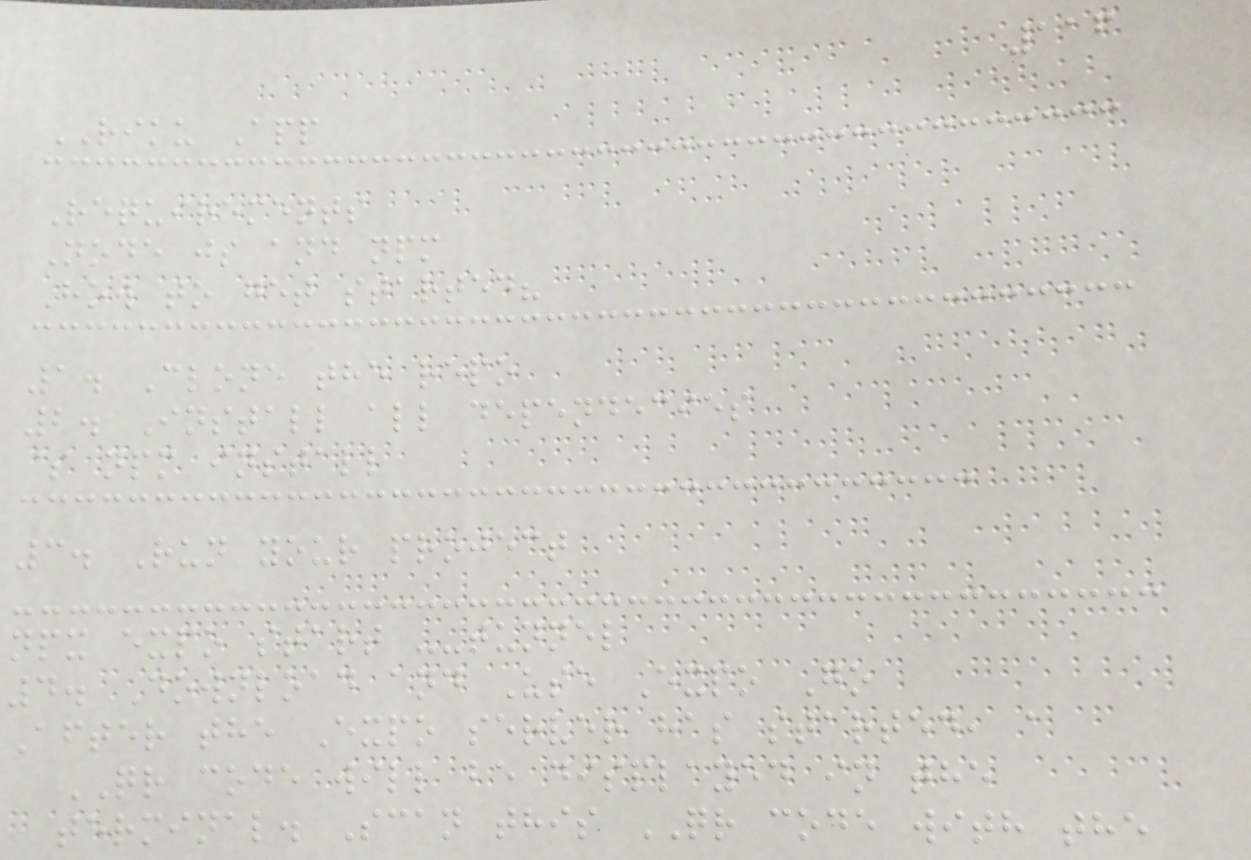116
RIKU App
Requirements
Node js and npm
How to get started?
1. Clone the repo
2. Install all dependecies
$ npm install
3. Run your project
npx expo start --tunnel
4. Download and Use Expo Go
After the Expo server has started, a
QR code will be displayed in the
terminal. Scan this QR code with the
